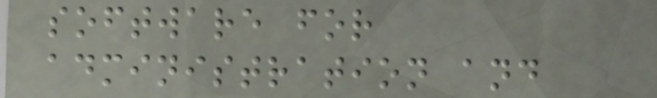software for
administration and
